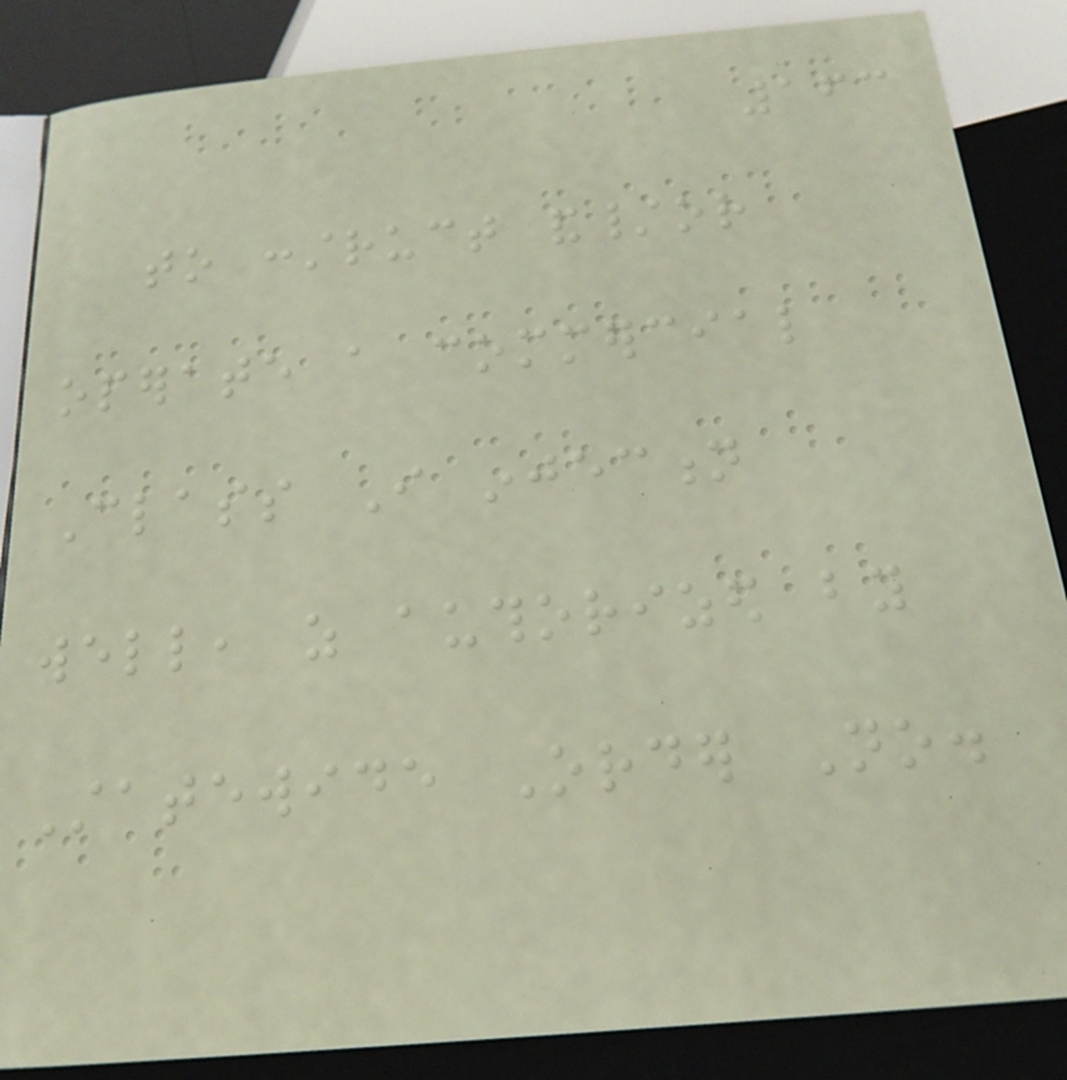163
to construct and/or
operate a commercial
Class I injection
well, as authorized by
Statewide Order No.
